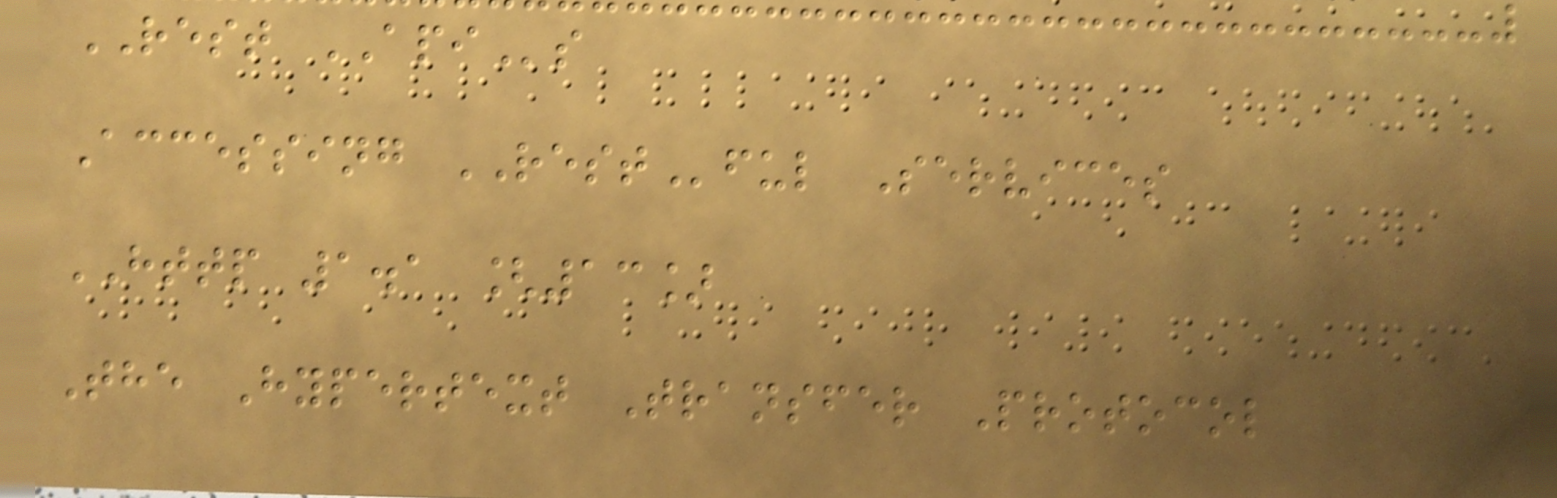REST APIs
Accessing RESTful Services
HTTP 1.1 [13]
The Hypertext Transfer Protocol
